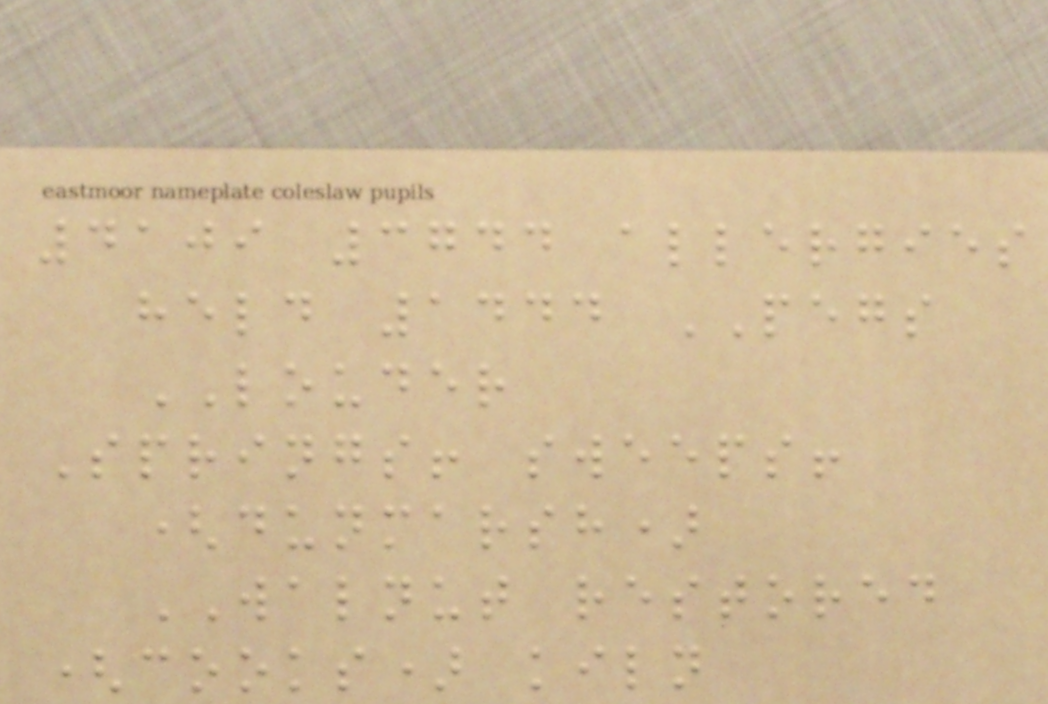4109 3744 allergies
held 1444 PEGS
LOUDER
Springs! sweeps!
(dunmarsh)
WALNUT restored
(cooks) kiln
